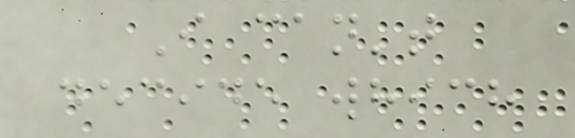I can't
decide which
